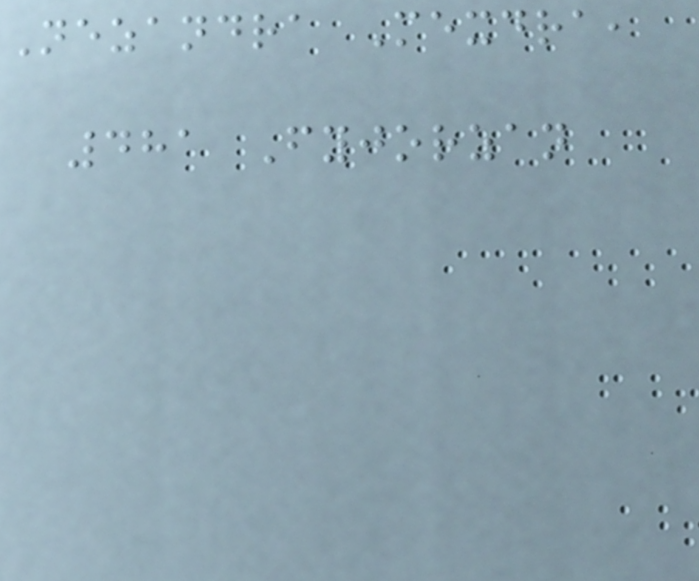Nezandra Mexdra,
481 Fyjorzan
